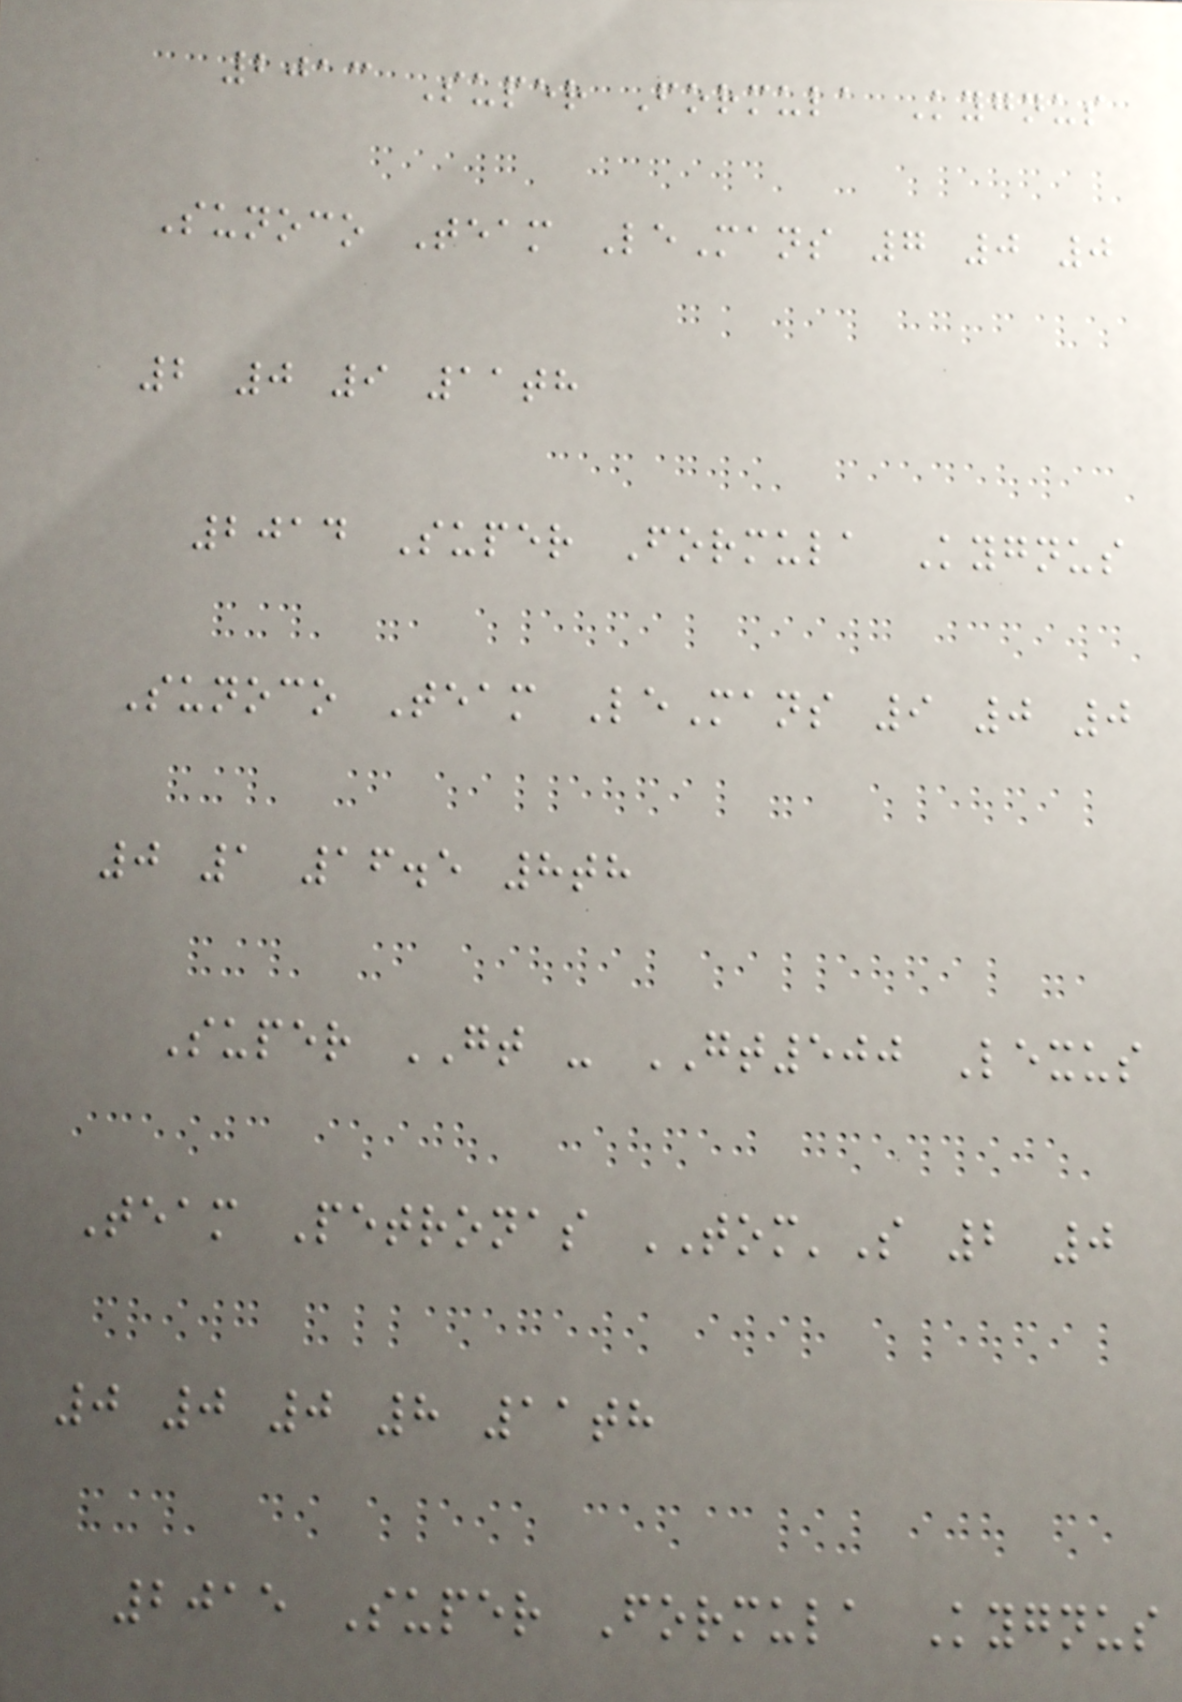2013 Super Formula Kygnus
Sunoco Team LeMans 7 0 0
2 0 9 11th
2014 Super Formula Kygnus
Sunoco Team LeMans 9 0 0
0 1 16.5 8th
Super GT - GT500 Lexus
Team Petronas TOM'S 2 0
0 0 0 8 11th
2015 Super Formula Kygnus
